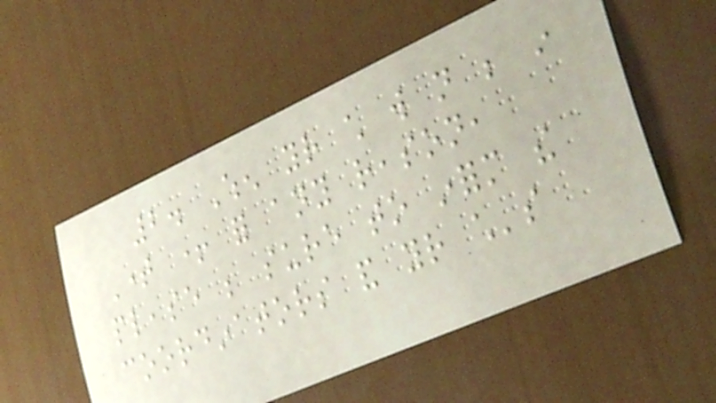2. When your child will not be in
Time + for any reason,
please be sure to inform the
coordinators and your child's
